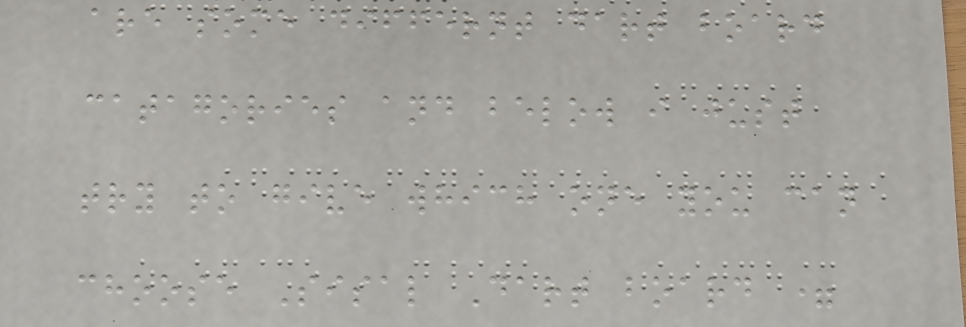are some differnt dart board
catagories and below i just
try to give which one you can
choose Sisal Dart board =
